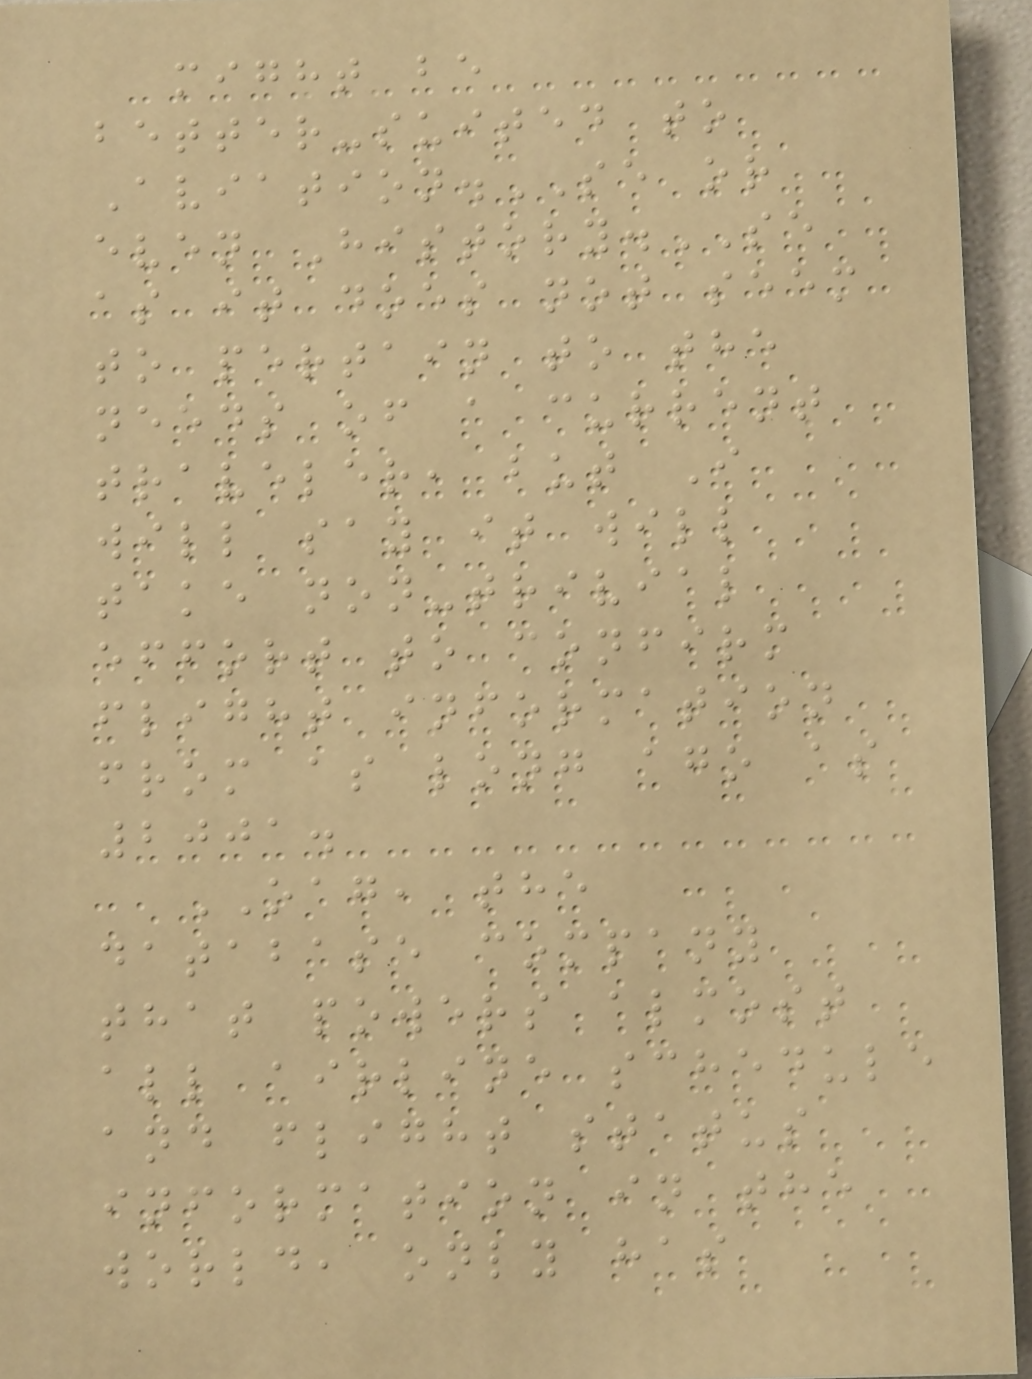might be
better-suited to
Aviation.SE or
even History.SE
as it does not seem
to pertain to the
needs of a current
traveler, but I
will say it will
take non-trivial
effort to confirm
flight information
from as long ago as
2001.
OAG, the
database company
that powers almost
all airline schedule
and flight status
information in the
world, only has
